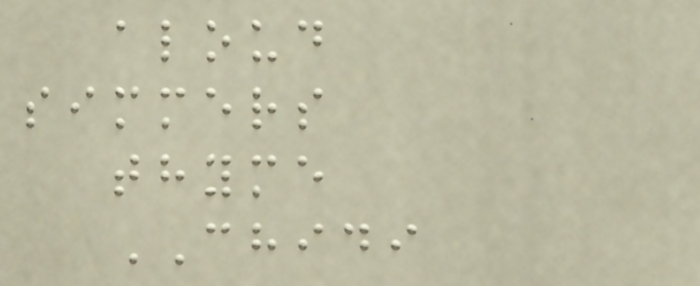aloud
simmers
thyme
CHIDI
